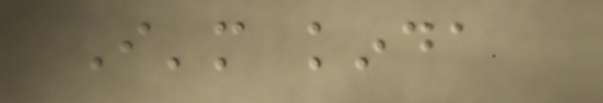I'm kinda
